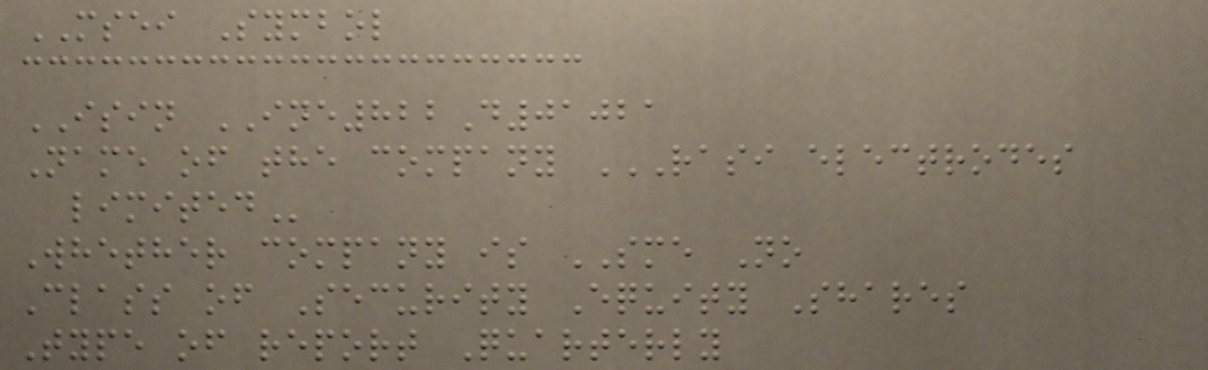MSEI Symbol
ISIN INE822D01021
Name of the company RASI ELECTRODES
LIMITED
Whether company is SME No
Class of Security Equity Shares
Type of report Quarterly
